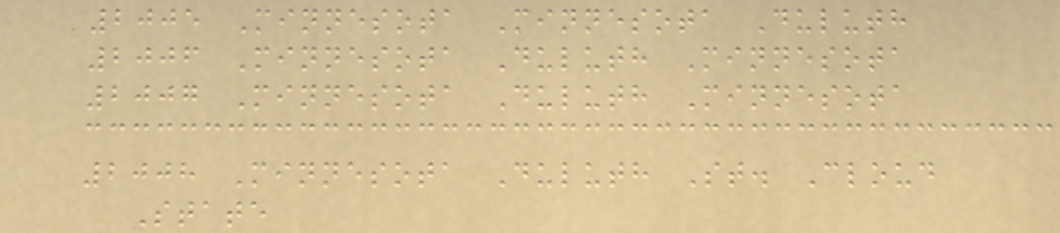2005 Minnesota Minnesota Duluth
2006 Minnesota Duluth Minnesota
2007 Minnesota Duluth Minnesota
2008 Minnesota Duluth St. Cloud
State
